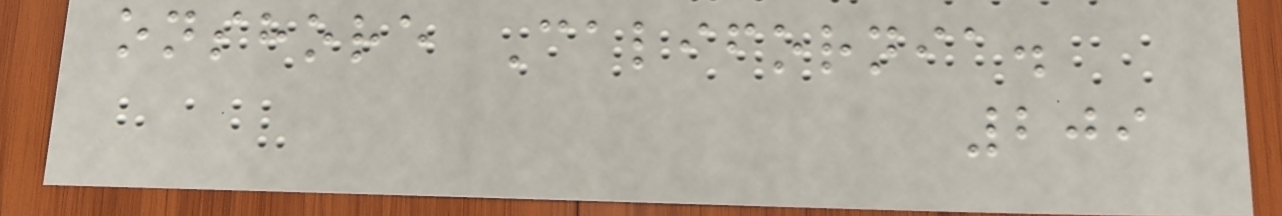onshore California.
209
